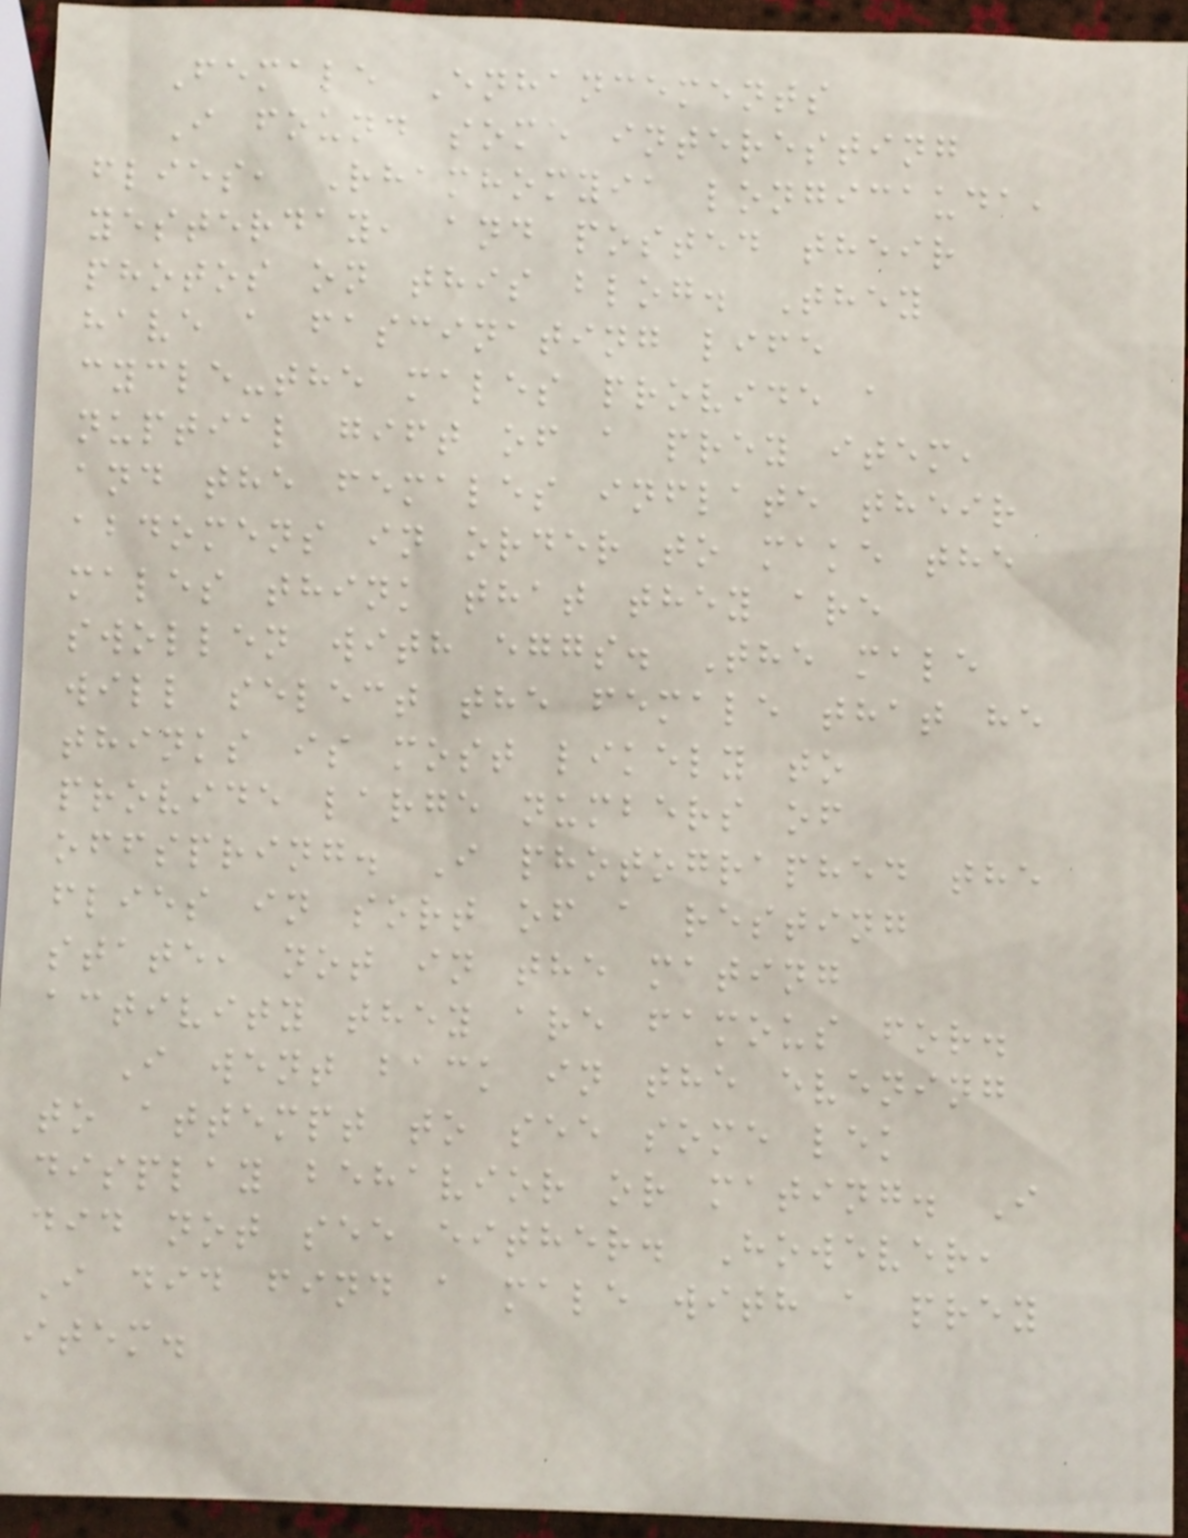Female Enhancements
I found some interesting
flies, Rhamhomyia longicauda,
yesterday, and posted their
photos on this blog. They
have a fascinating life
cycle-the males provide a
nuptial gift of a prey item,
and the females inflate their
abdomens in order to make the
males think that they are
swollen with eggs. The male
will select the female that he
thinks is most likely to
provide large numbers of
offspring. I photographed the
flies in sort of a resting
state, not in the mating
activity they are famous for.
I went back in the evening
to attempt to see some lek
display behavior or mating. I
did not see either. However,
I did find a male with a prey
item.
